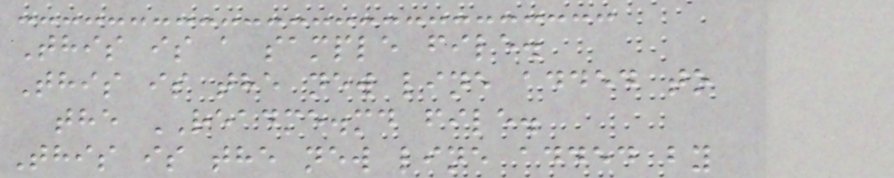This is a sample file.
This is the new line added to
the README.md file.
This is the new line added by
